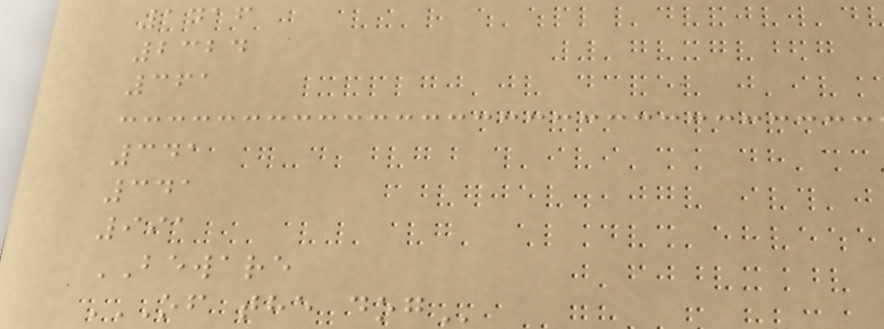1416
2324
361
341
341
991
BEWARE
OF THE DOG
